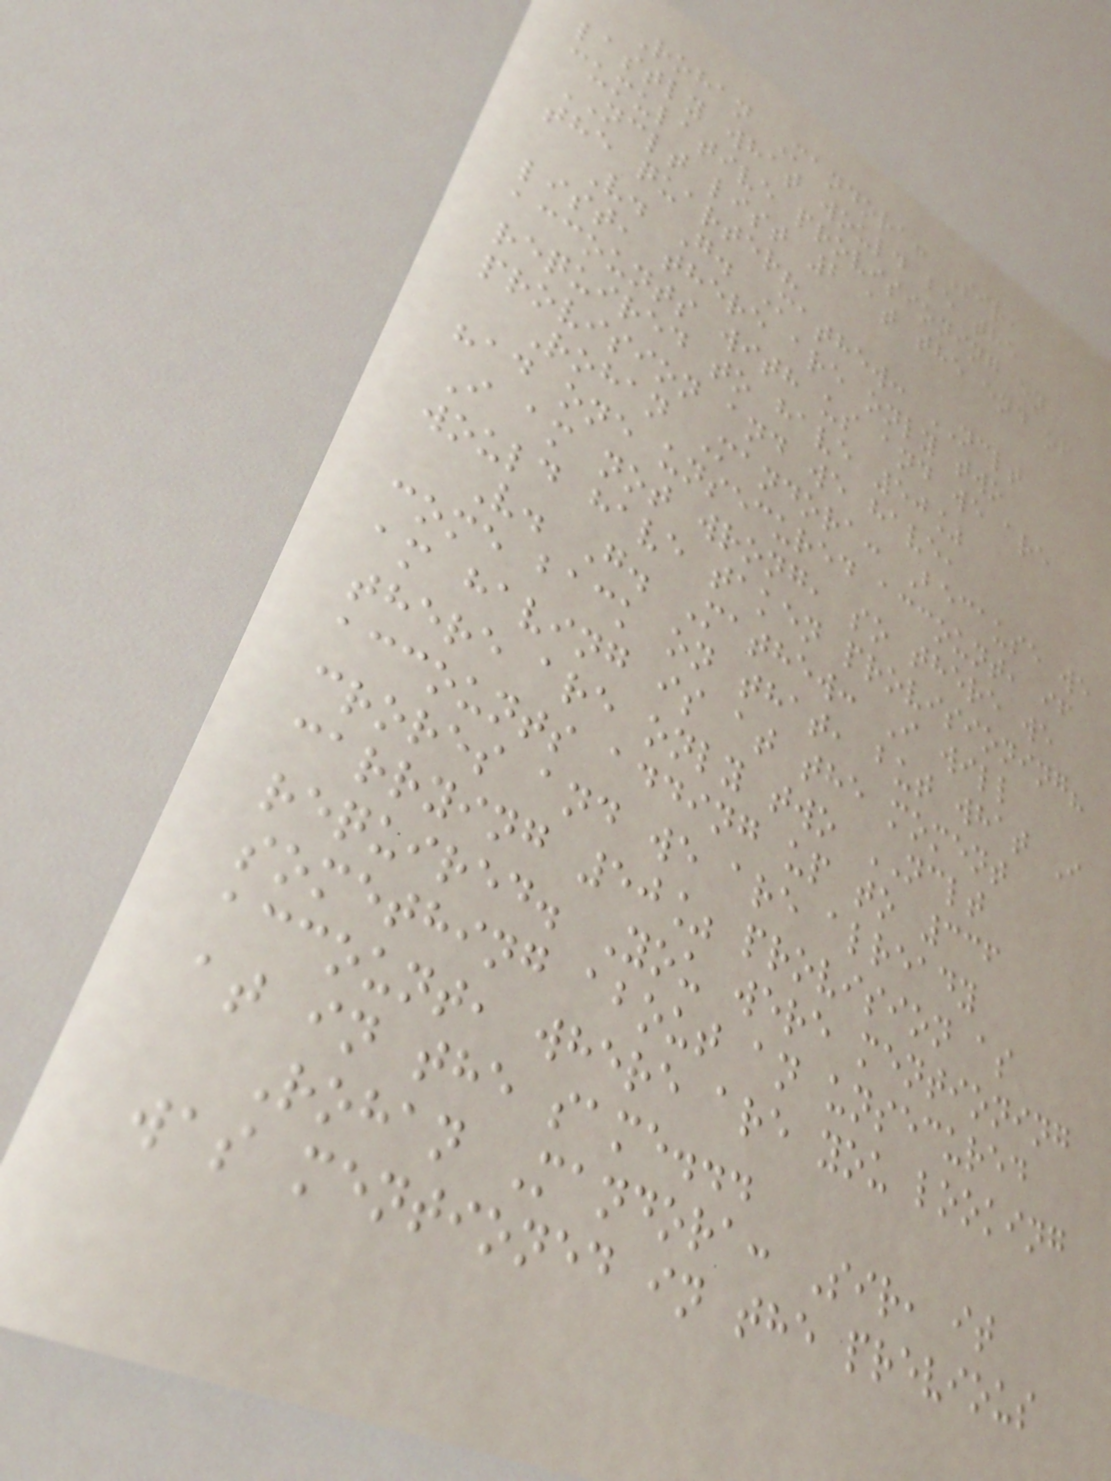Rohan Mandora: Sir,
lastly what would be the
cumulative provisioning on
NCLT list 2 at the end of
the quarter?
V. G. Mathew: NCLT
list, there are only two
accounts with us and we are
required to have 50%
provision and we have,
Rohan Mandora: Because we
had one unsecured account, if
I am not wrong, so there we
would have taken provisioning?
V. G. Mathew: I will
come back on that, but what I
am having is at the moment
there are only two NCLT
accounts adding up to 336
crores and we are already
carrying 50% provision as
required. You were mentioning
something about an unsecured
account, where are you looking
at in the same...
Rohan Mandora: Sir, it
was mentioned in the previous
